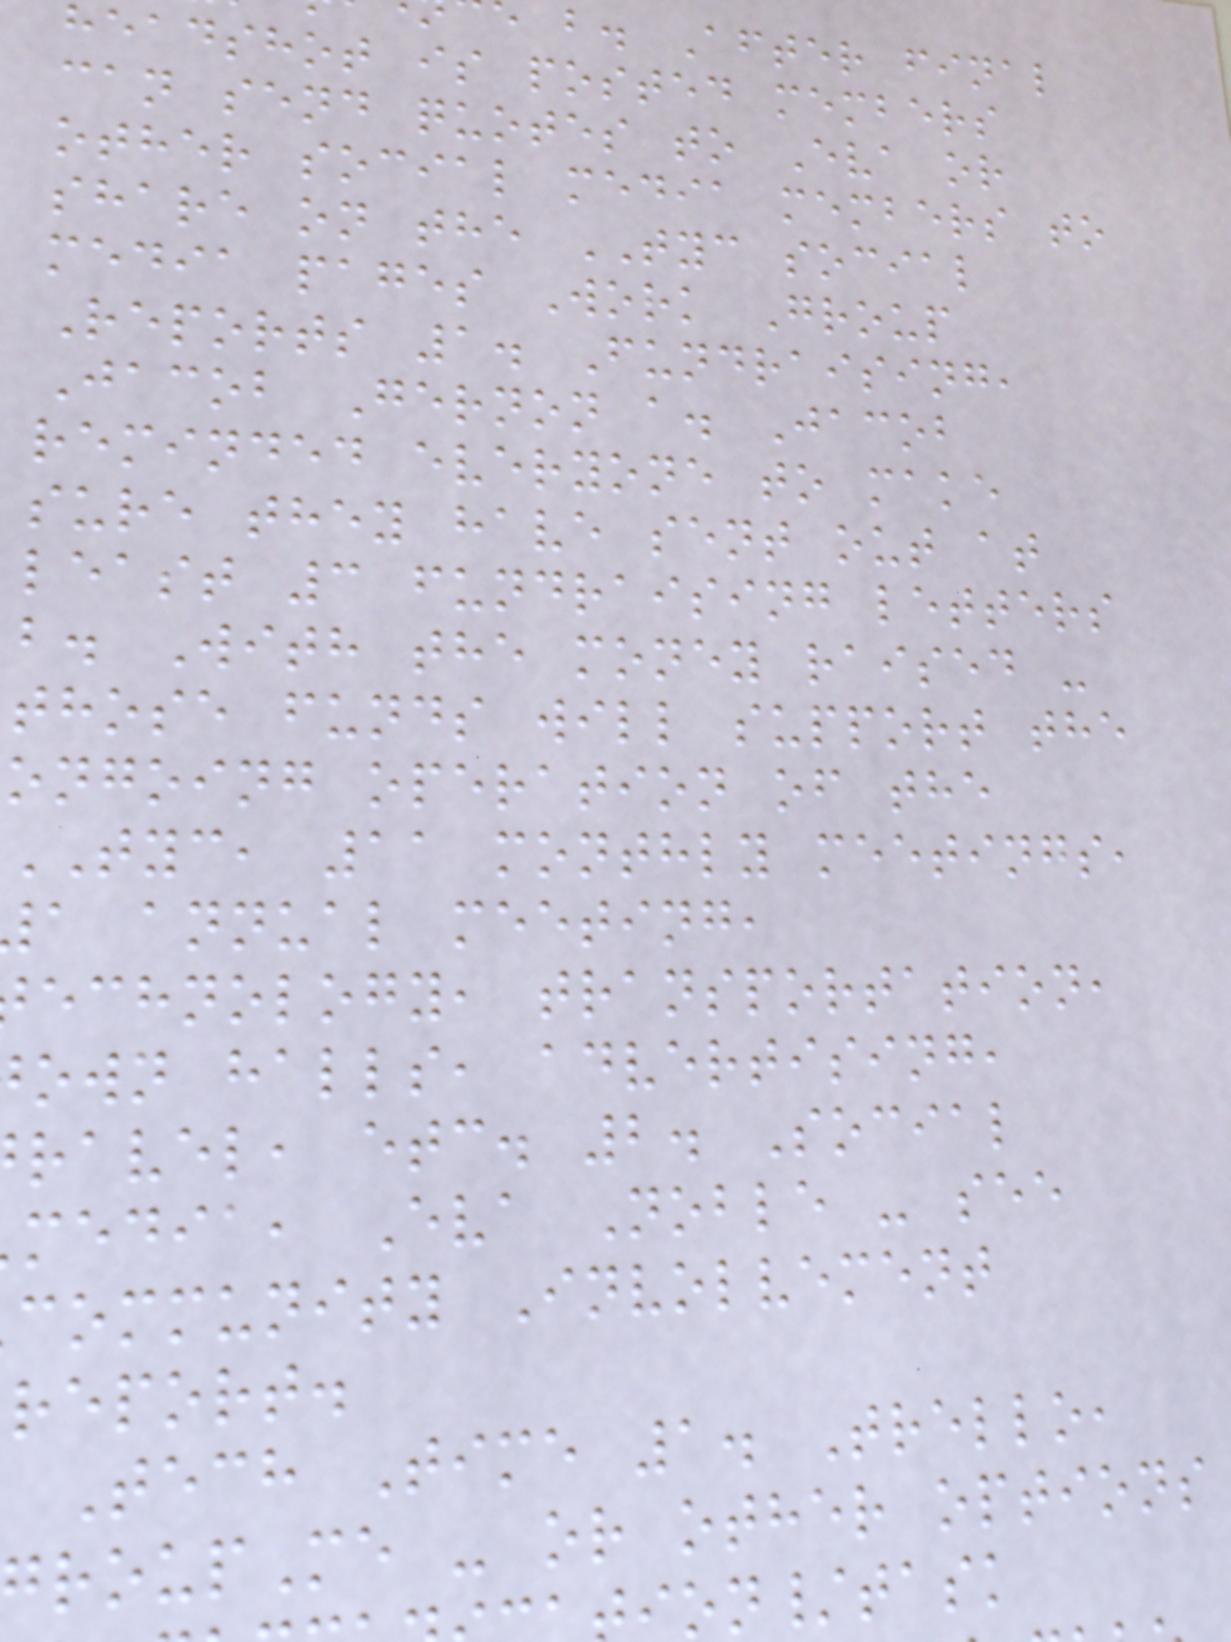b. After final
headshot is posted members
can send quotes to Eva or
other social media members to
share on the TYC social
media pages Work Group
Reports 1. Fundraising,
Jacob Gernon a. Jacob
reminded everyone to make
sure they have sent out at
least 3 fundraising letters
b. With the money raised -
those funds will support the
ongoing operation of the
TYC, 11 monthly meetings,
a annual meeting,
echnology, transportation,
own halls, advertising,
ravel, etc. 2. Social
media, Eva Noble - see
community Involvement
report.
Tech Time 1. Trello,
roupMe - or other options
on/task
